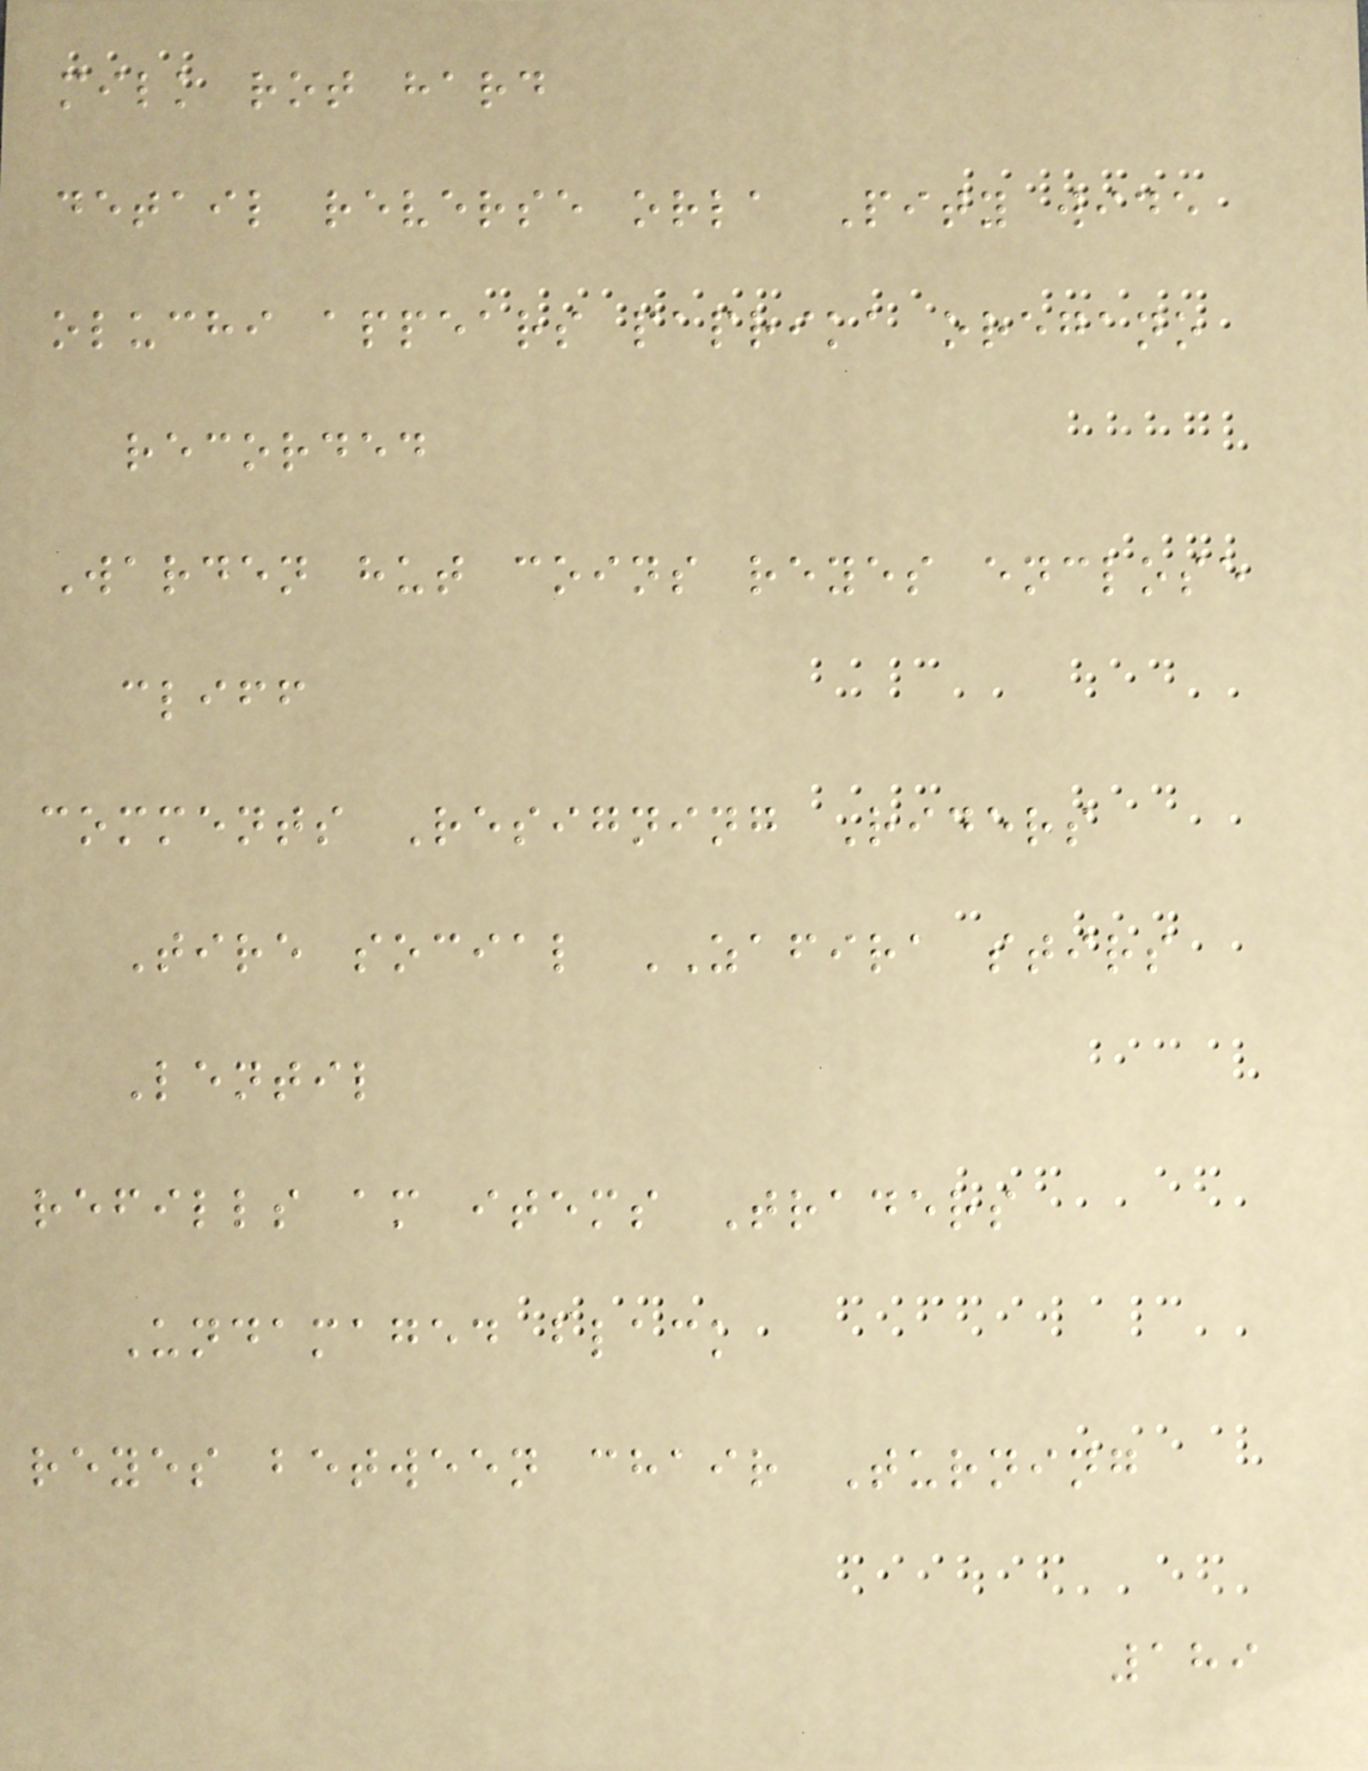milk rot hard
detail reverse orla Pity wide
oluchi appears paprika oregano
recorded
Warden hut coins reyes enclose
cliff
comments Resigning Riders
Tire social ZAFIRA stirs
Lentil
refills am items Traders
Undamaged black
reyes between chair Turning
189
